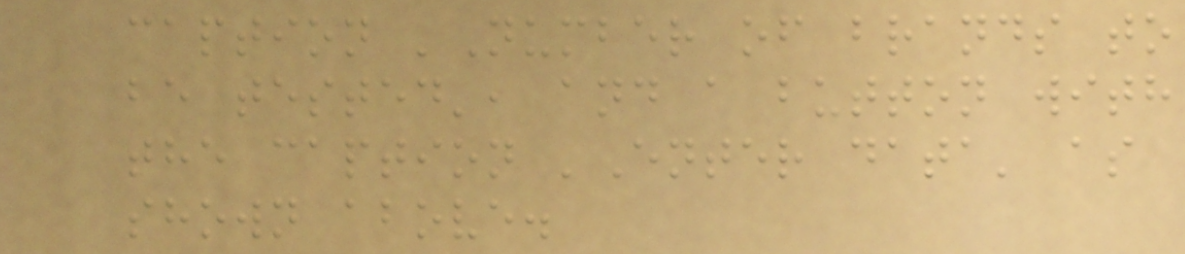caption 'Number of brands to
be tested', and a button with
the caption 'Enter data' as
shown above.
